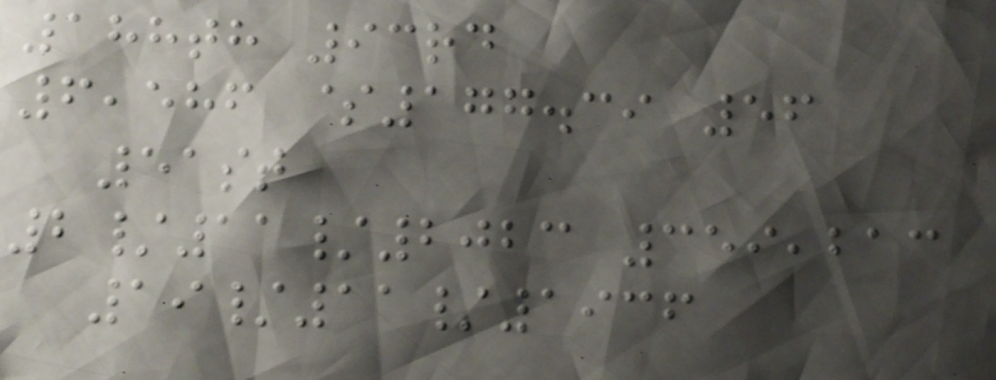188th 93rd
6,586 $177.39 56
51st
2/11/2023 359,213
19/11/1936
